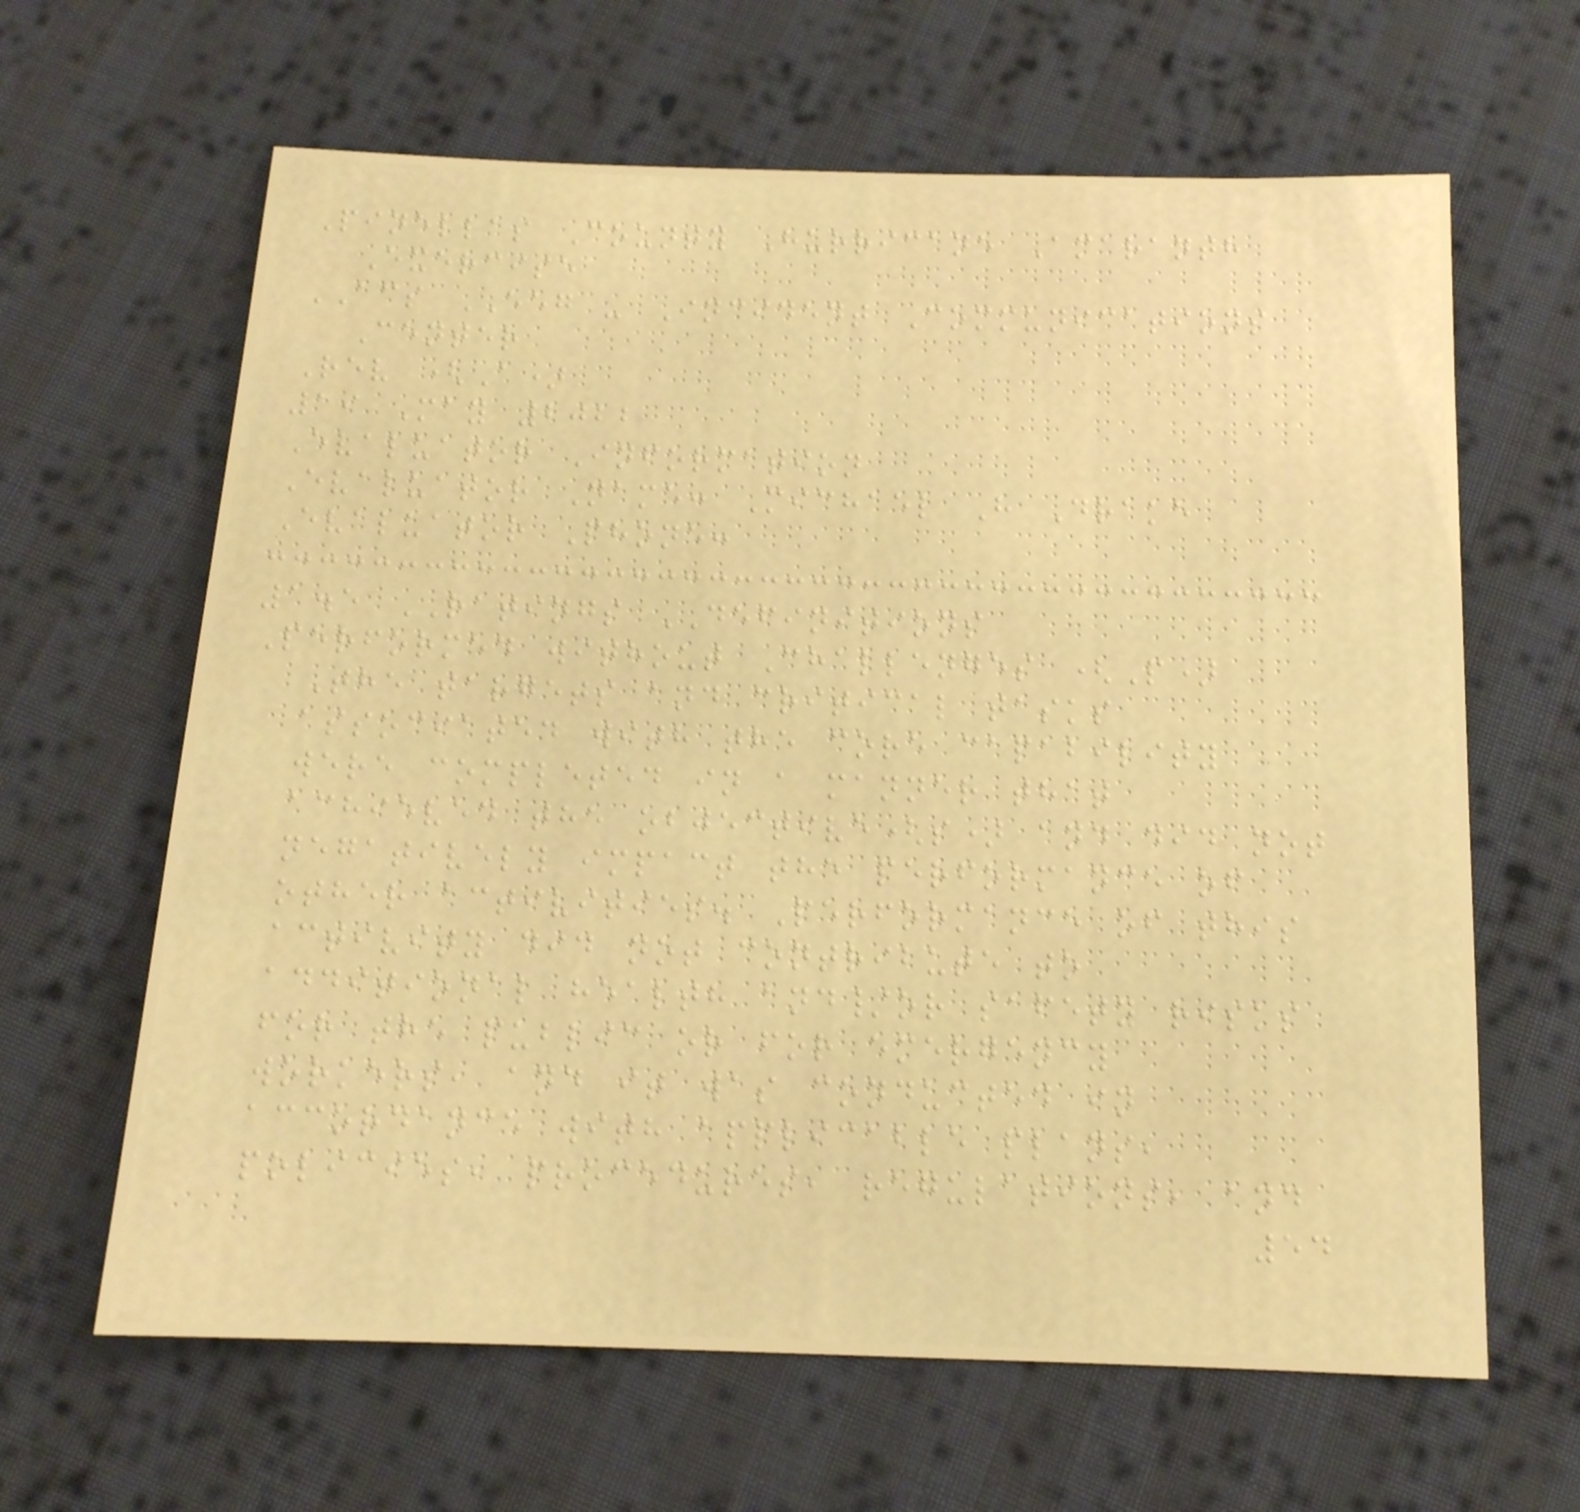Pinellas County Hurricane Amaranth
Exercise
ACS EEG - Incident Communications
Center
Rev (A)
19 May 2022
Evaluator Information
Evaluator Name: Michael H Drake
Evaluator Phone:
1.5 RATINGS DEFINITIONS
Performed without Challenges (P)
The targets and critical tasks
associated with the core capability
were completed in a manner that
achieved the objective(s) and did not
negatively impact the performance of
other activities. Performance of this
activity did not contribute to
additional health and/or safety risks
for the public or for emergency
workers, and it was conducted in
accordance with applicable plans,
policies, procedures, regulations, and
54
